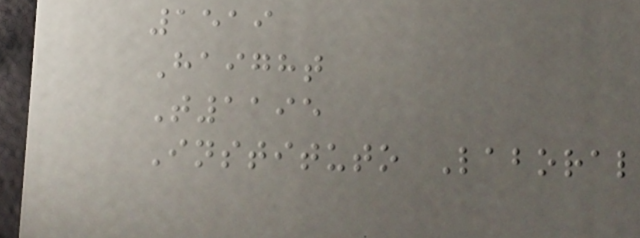1519
Haight
T1195
Instituto Laboral
